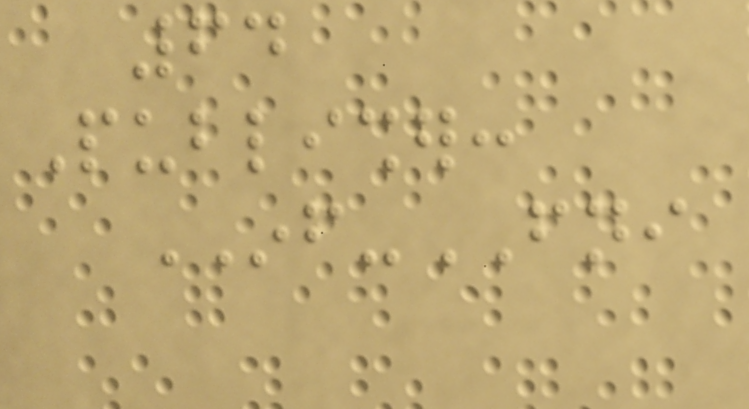64
Publisher:
INF-FNI
